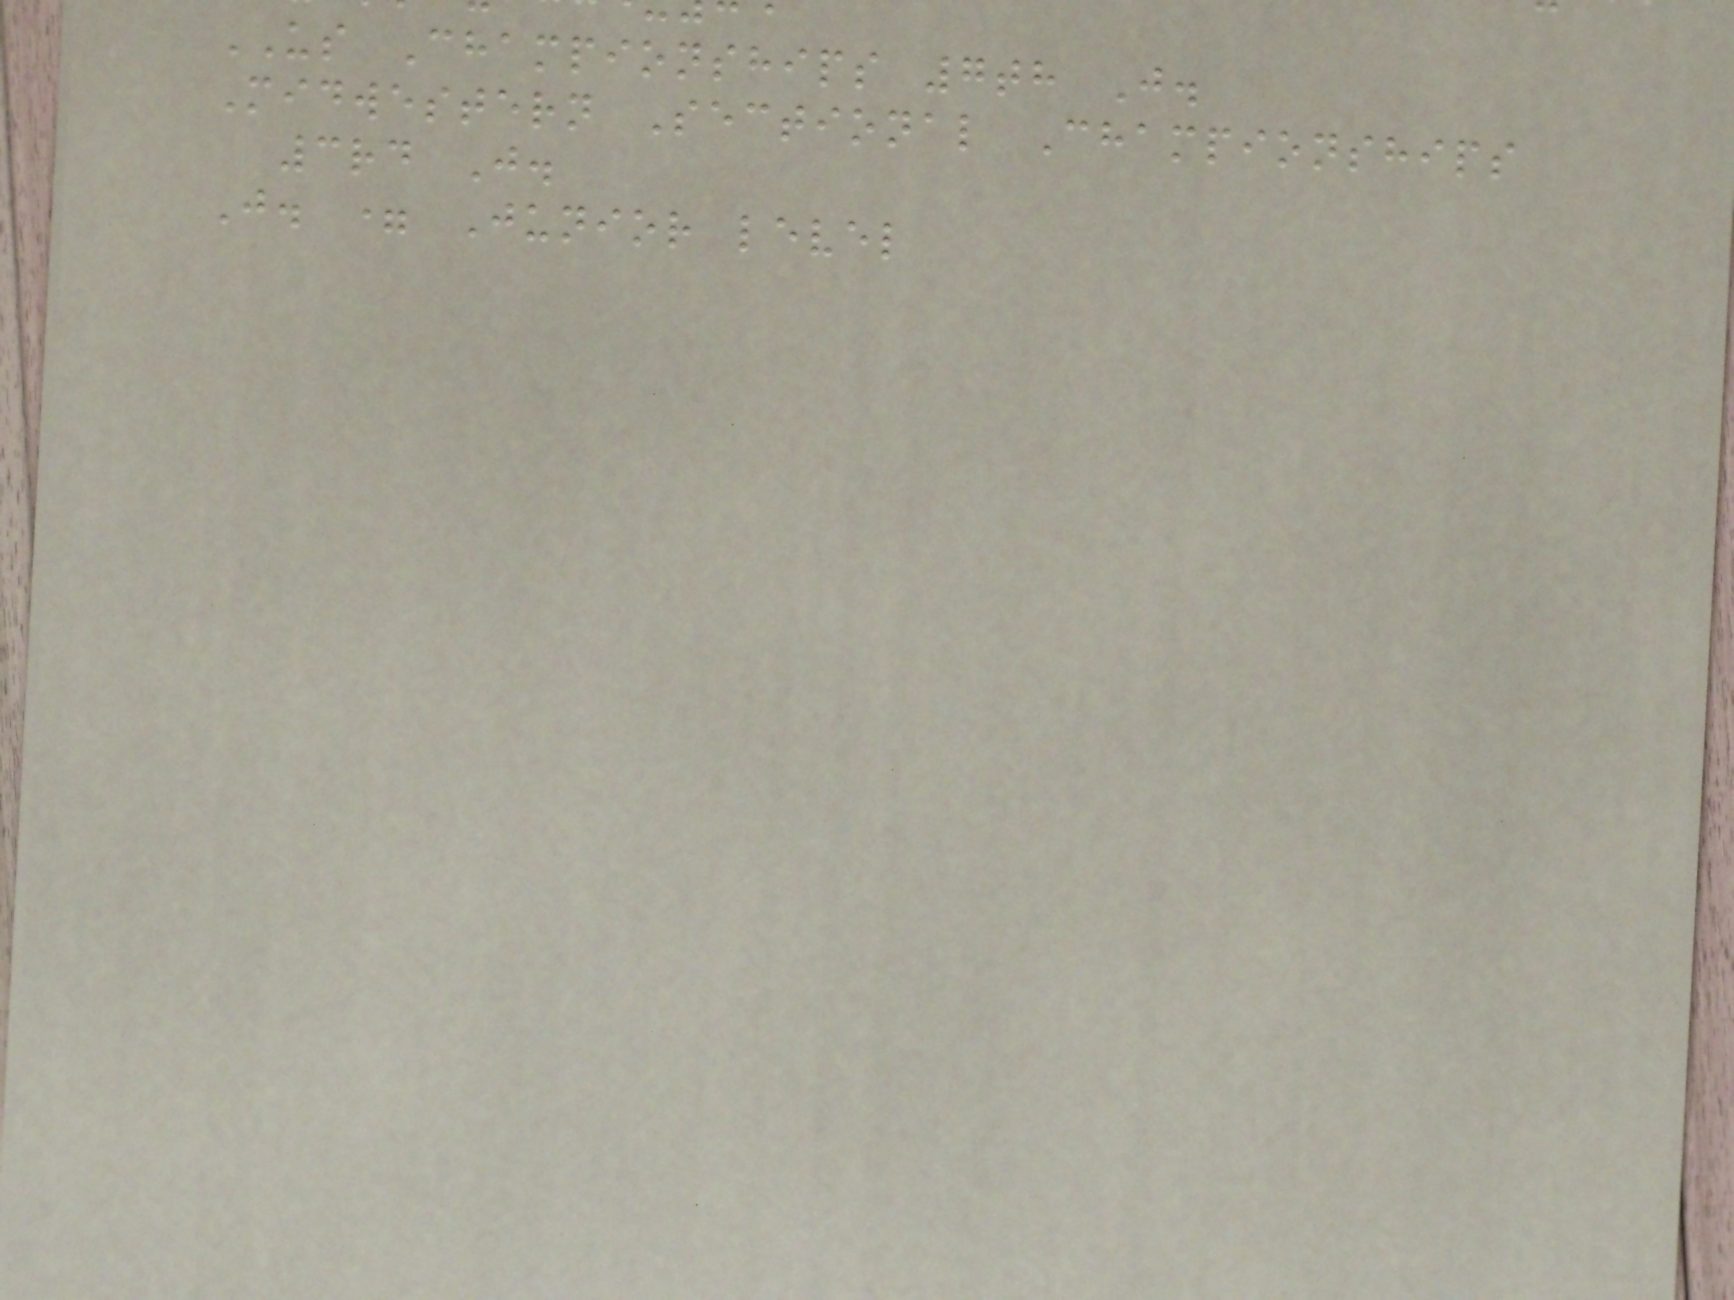US Championships 7th J.
Midwestern Sectional Championships
3rd J.
J. = Junior level
